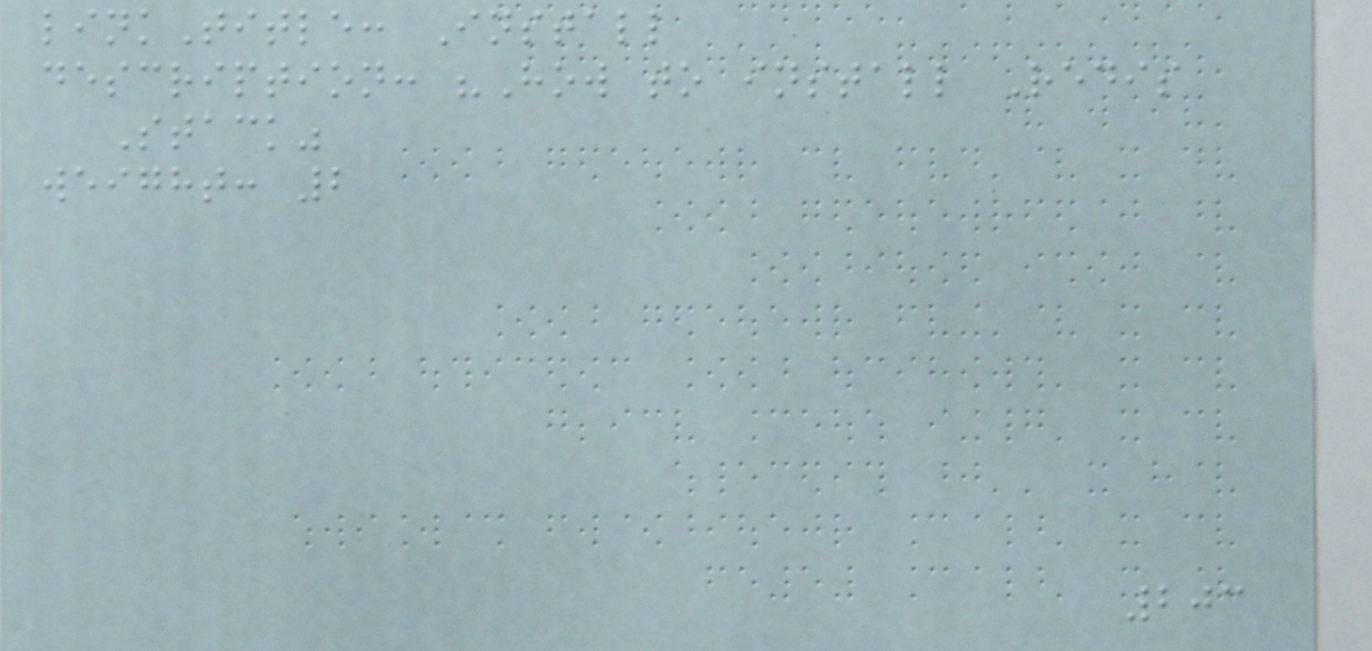linkTitle: Install
description: "How to install Redis
Stack"
weight: 2
203
